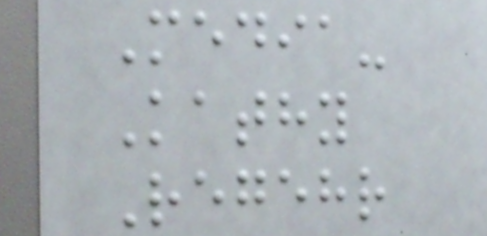Media-
Kathy
Regehr
